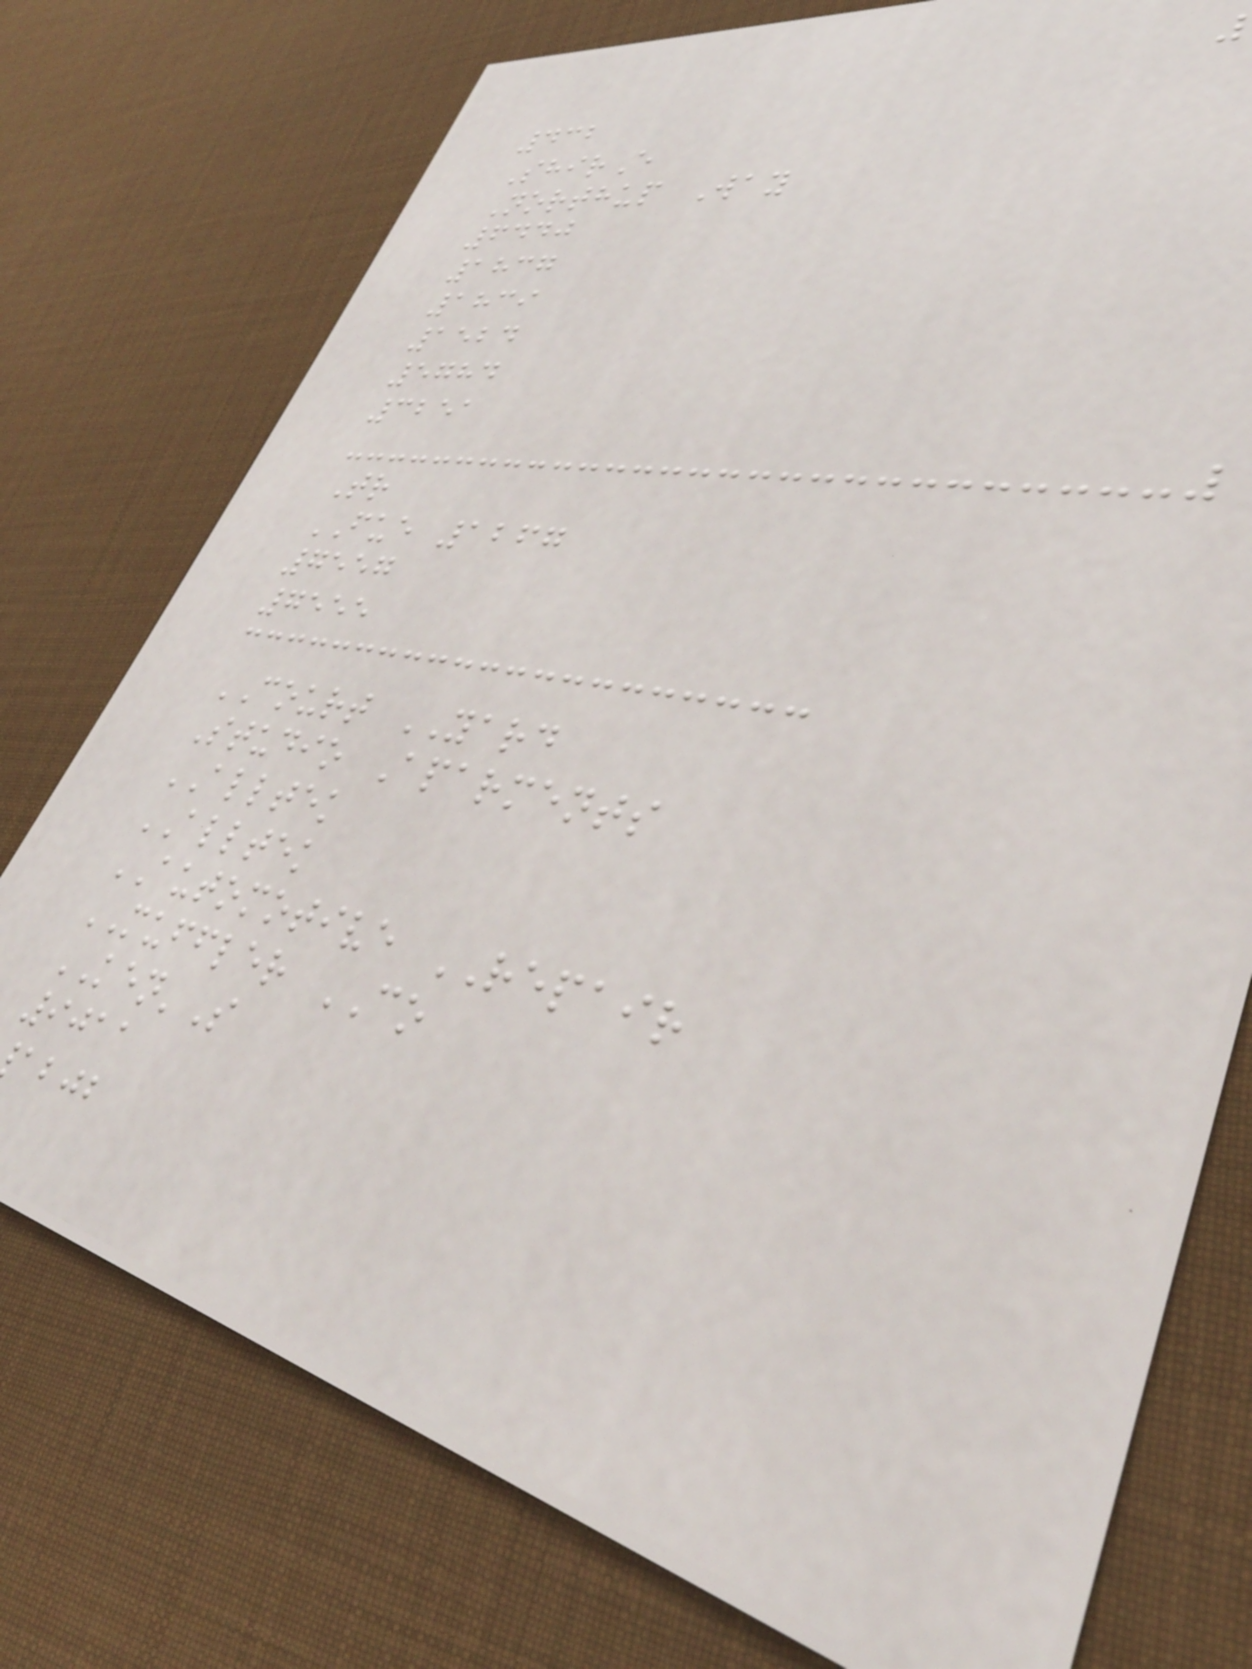432
ShirE
Northup Way
6440
1837
1839
1524
5784
3251
Tr
FUE 1267
7557
7555
COURT YARD
Studio Aparments
ALLTEK
ALLTEK
AUTOMOTIVE REPAIR
MUFFLER CO
KEN'S
9011
abjb
